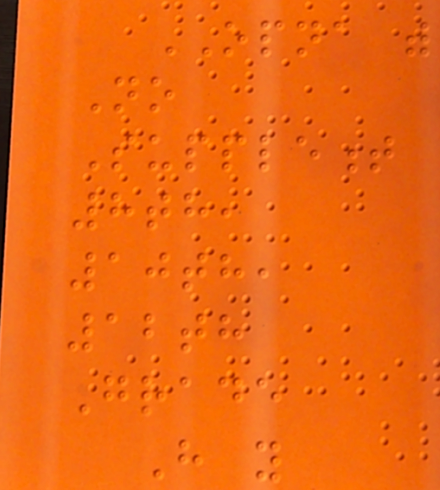OPNA with
No
Supplement
8th,
10th,
12th
Grade
Have you
